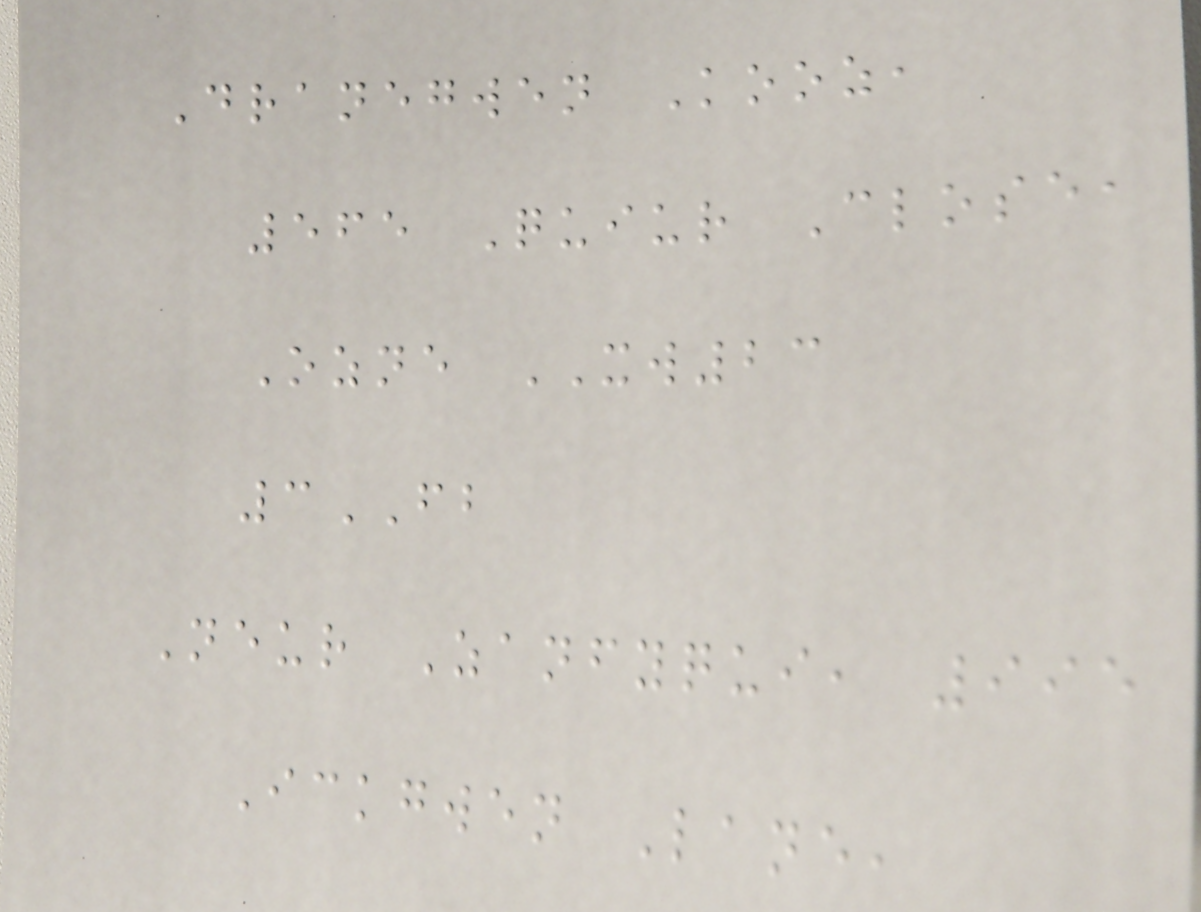Dranegwen Kooz,
565 Quiur Close,
Ozne XW23
3FB
Neur Zanfyqui, 995
Ickgwen Lane,
